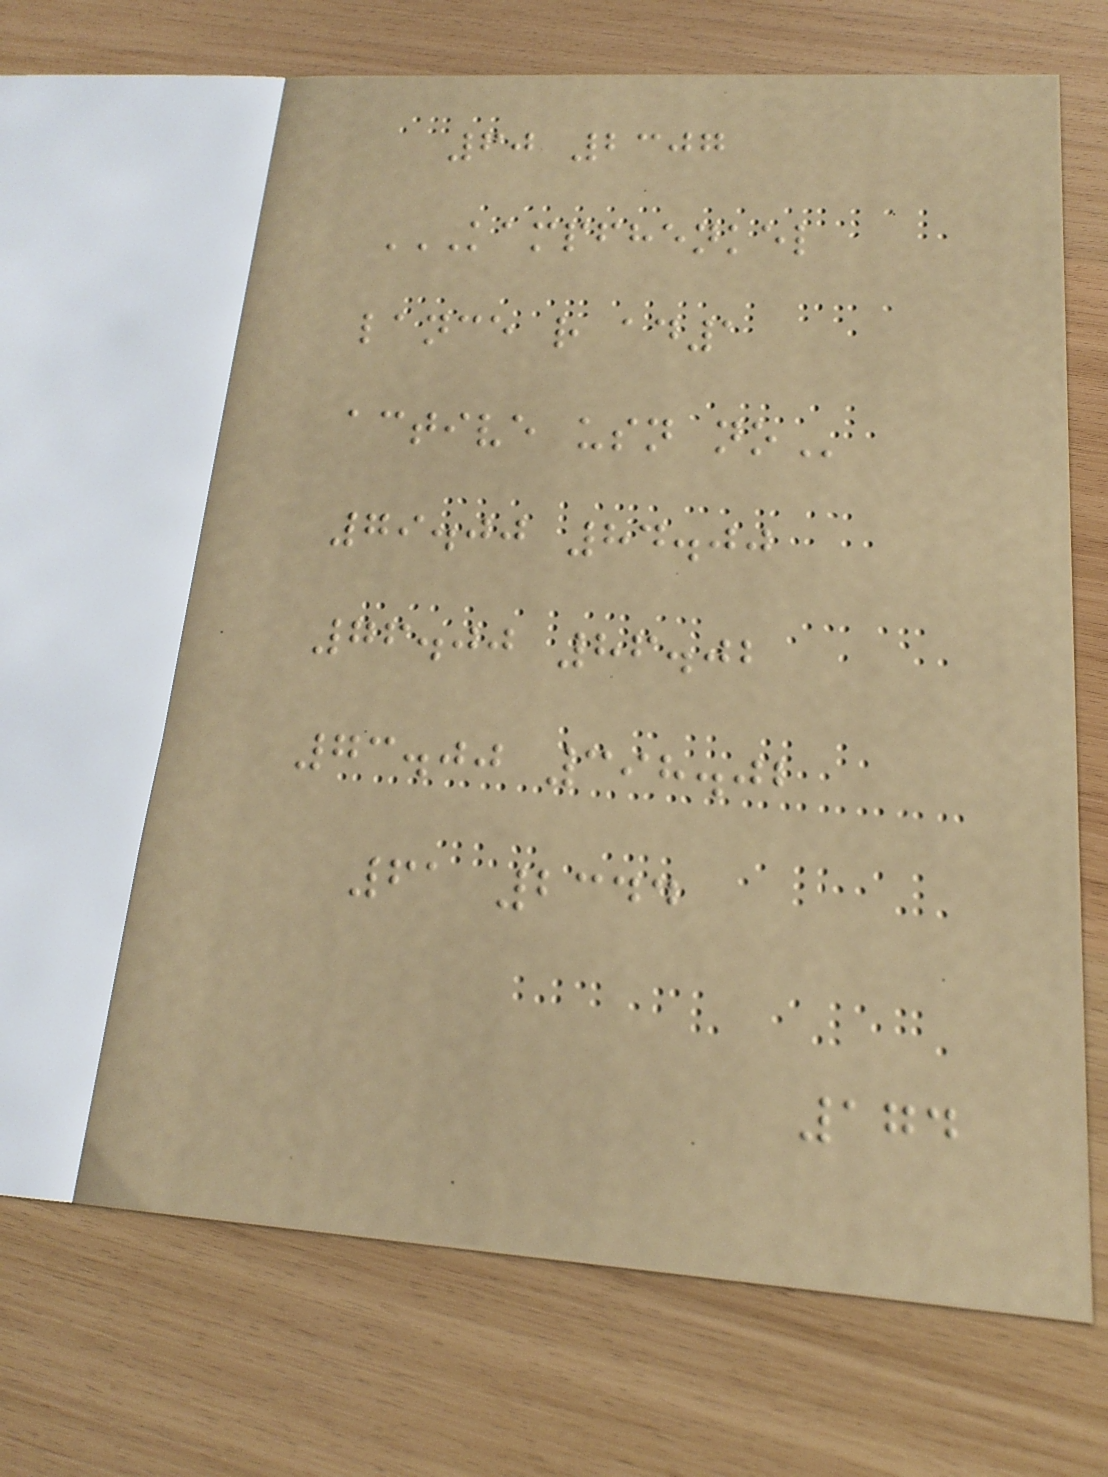60 2307
KAMPFHENKEL
LANCE R AD1
ACTIVE USN NO
79.00 84.00
76.00 86.02
73.00 398.02
61 2344
174
